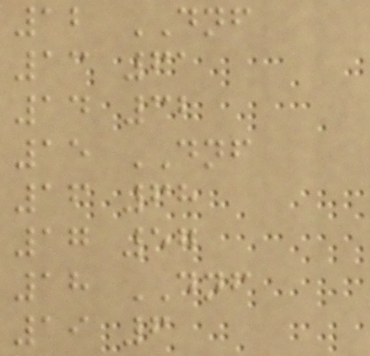12 DNF
13 61
14 32
15 DNF
16 68
17 57
18 DNF
19 6
